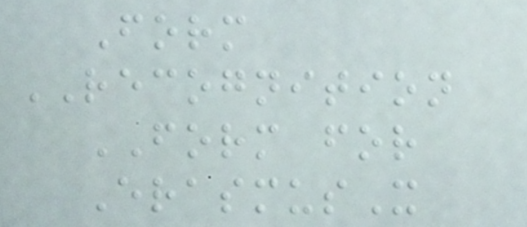Form
RECOGNITION
FORM for
ErasmusX
